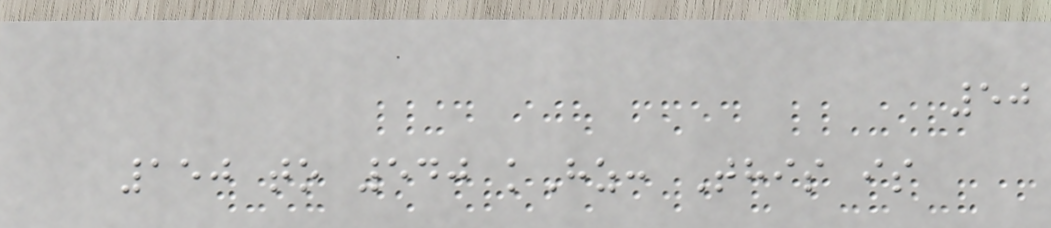50
150 to 540 kHz: This is
